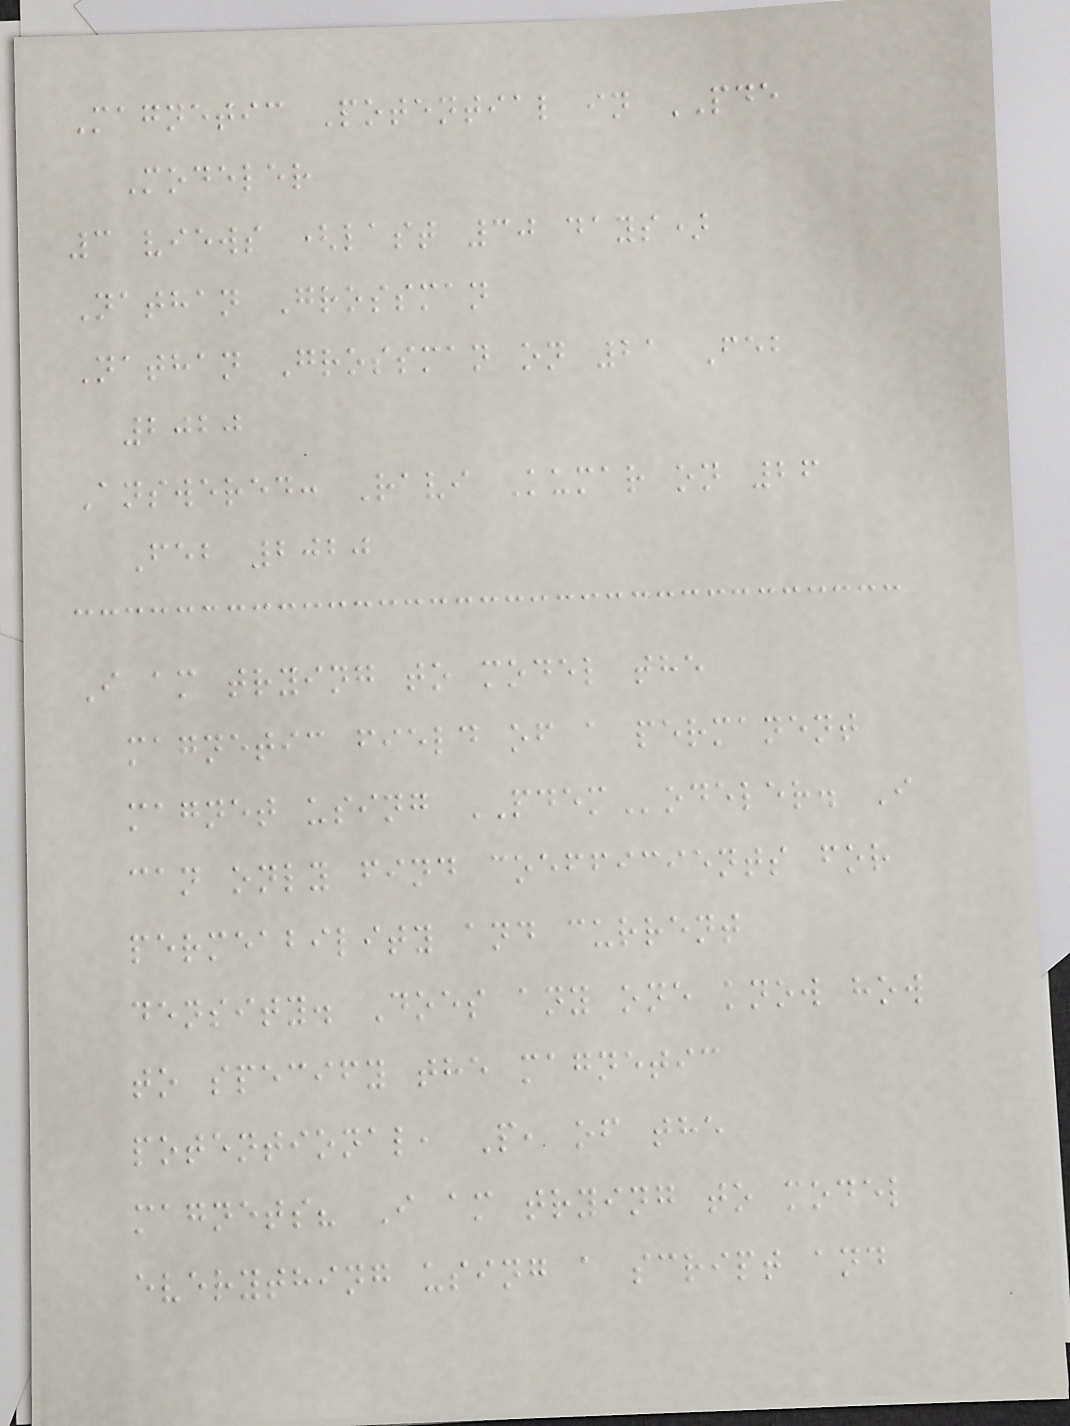Magnetic Potential in PDE
Modeler
3 views (last 30 days)
Nathan Grossman
Nathan Grossman on 21 Feb
2020
Answered: Ravi Kumar on 26
Feb 2020
I am trying to model the
magnetic field of a permanent
magnet using PDEModeler. I
can only find coefficients for
permeability and current
density. Does any one know how
to specify the magnetic
potentional, P, of the
magnets? I am trying to model
everything using a script and
